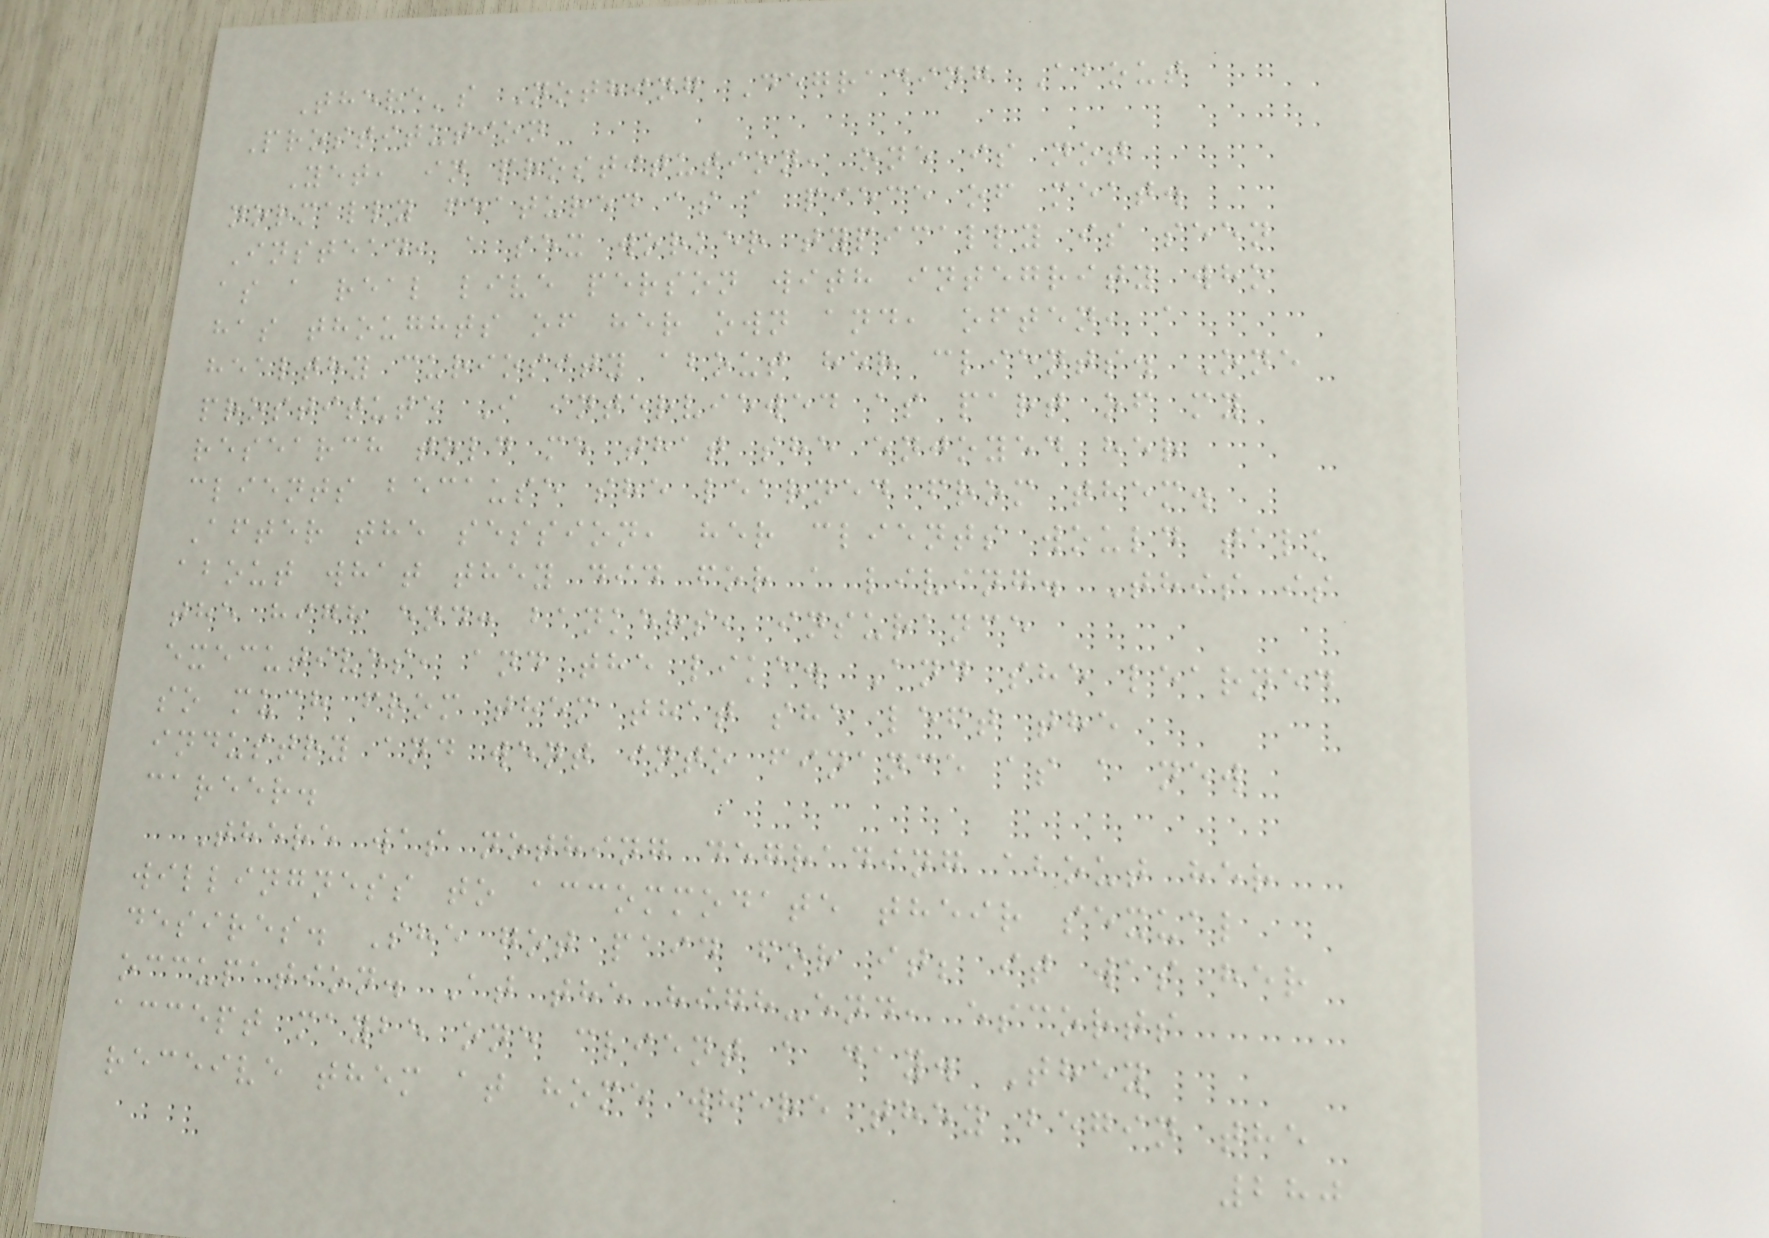There's Nothing Degrading About
Prostitution
Yet, in prostitution, one is not
normally featured as a piece of meat.
Instead, a sex worker typically is seen
as a real live person with integrity who
has thoughts of her own and, often, a
healthy curiosity about her clients. One
prostitute I interviewed as part of my
research told me that she enjoyed her
clients because she learned from them.
After the session, her clients would talk
about what they did for a living. This is
the high end: bankers, insurance
executives, and the like. And she learned
so much from them that she left the
industry and went into finance as a new
career.
There was nothing degrading about her
willingness to accommodate their sexual
desires. She got paid for it; it was her
occupation. At the high-end, escorts
accept maybe one client a day. They
receive them at home where they begin the
280
